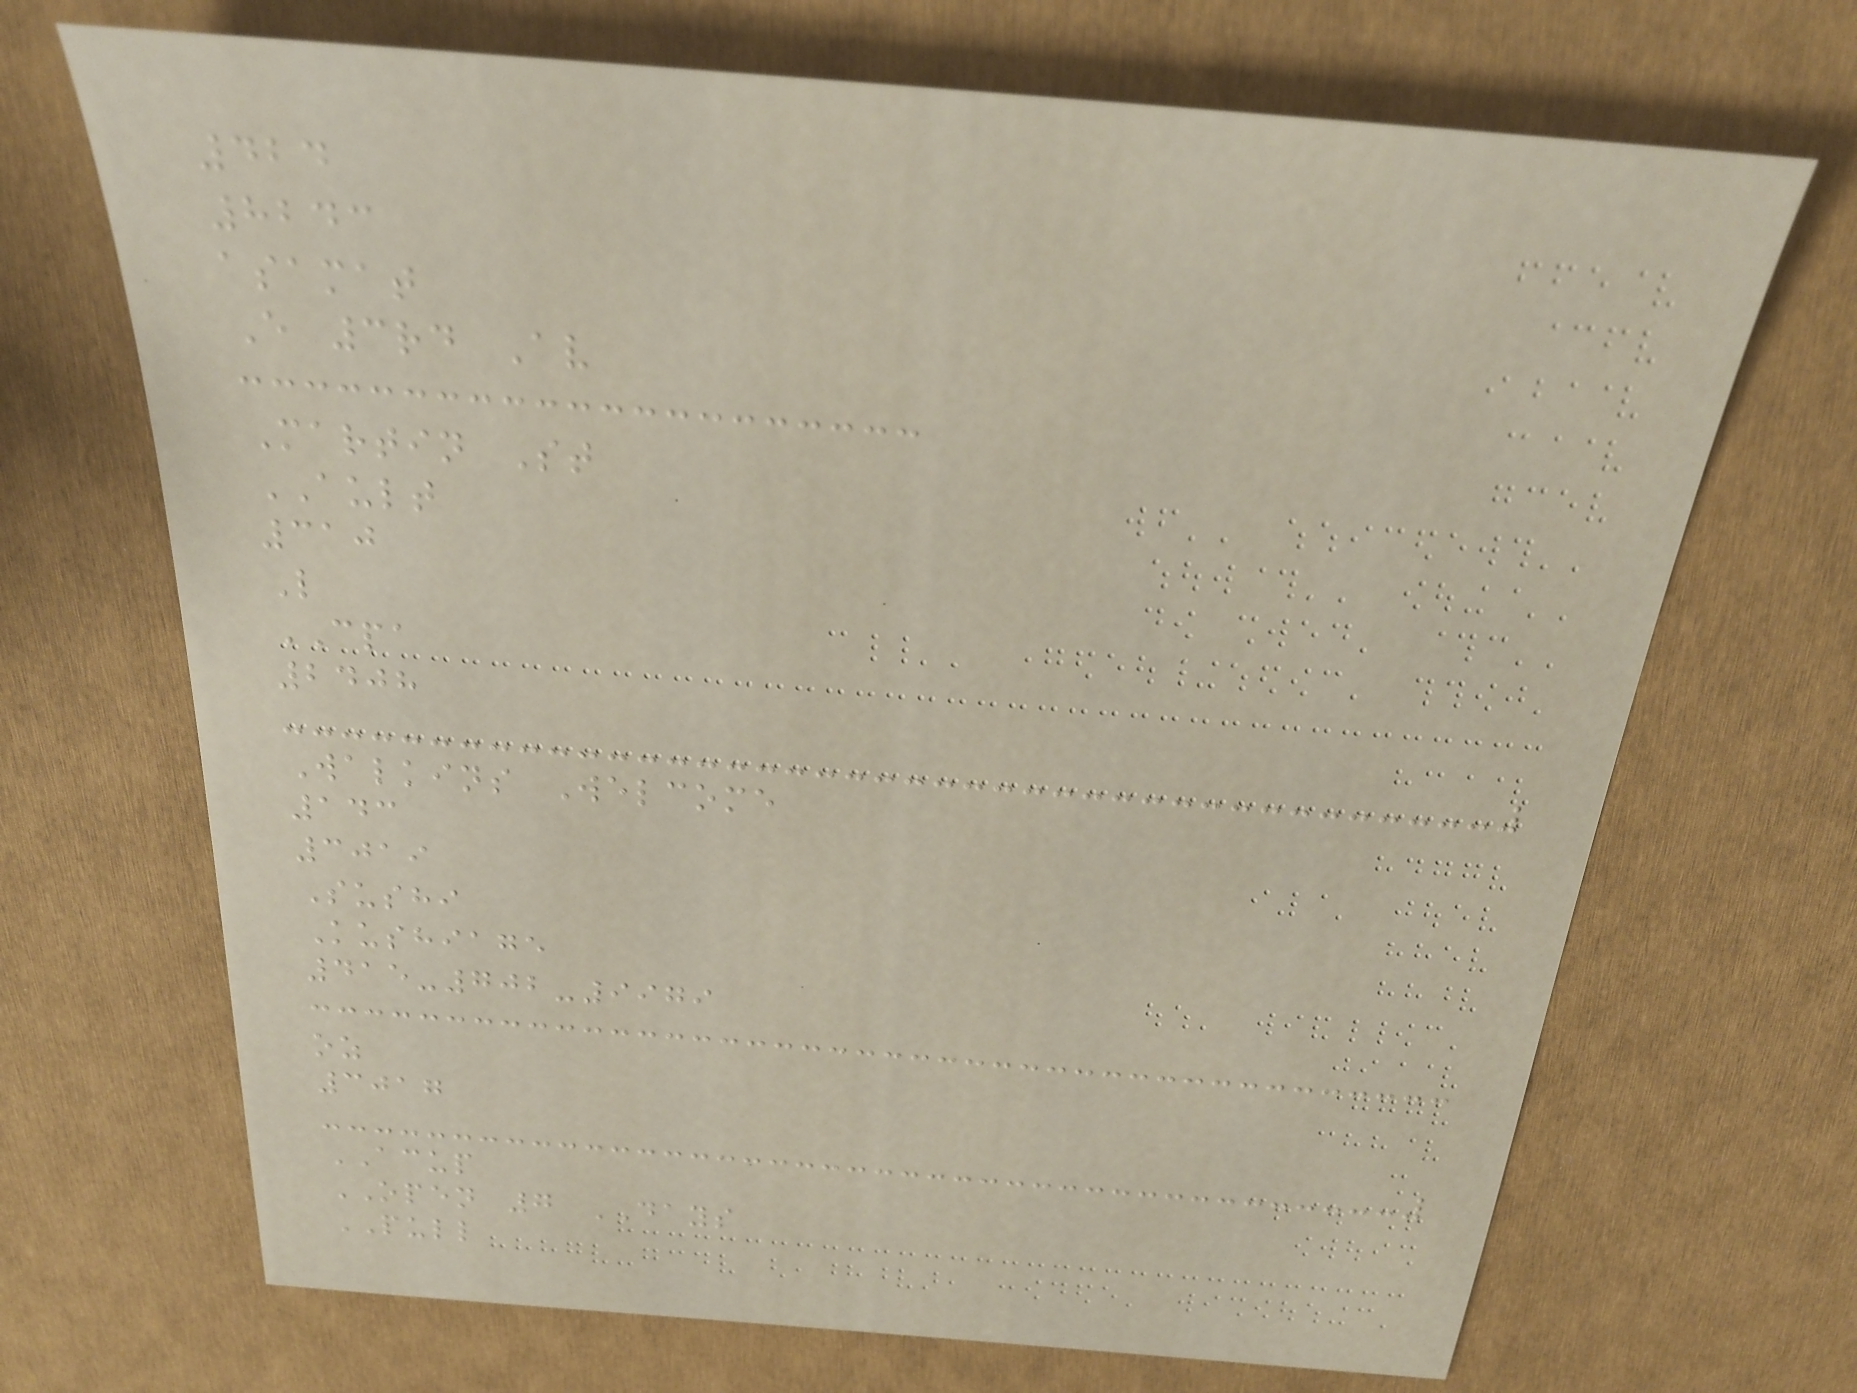424
8243
asamat
E 3rd Av
Martin St
AULT
310
L
CPA
2408
Walkins Welcome
143
3019
Sushi
Kushiage
415-702-9979
oz
3017
ACUP
OPEN 7 DAYS
PULL
